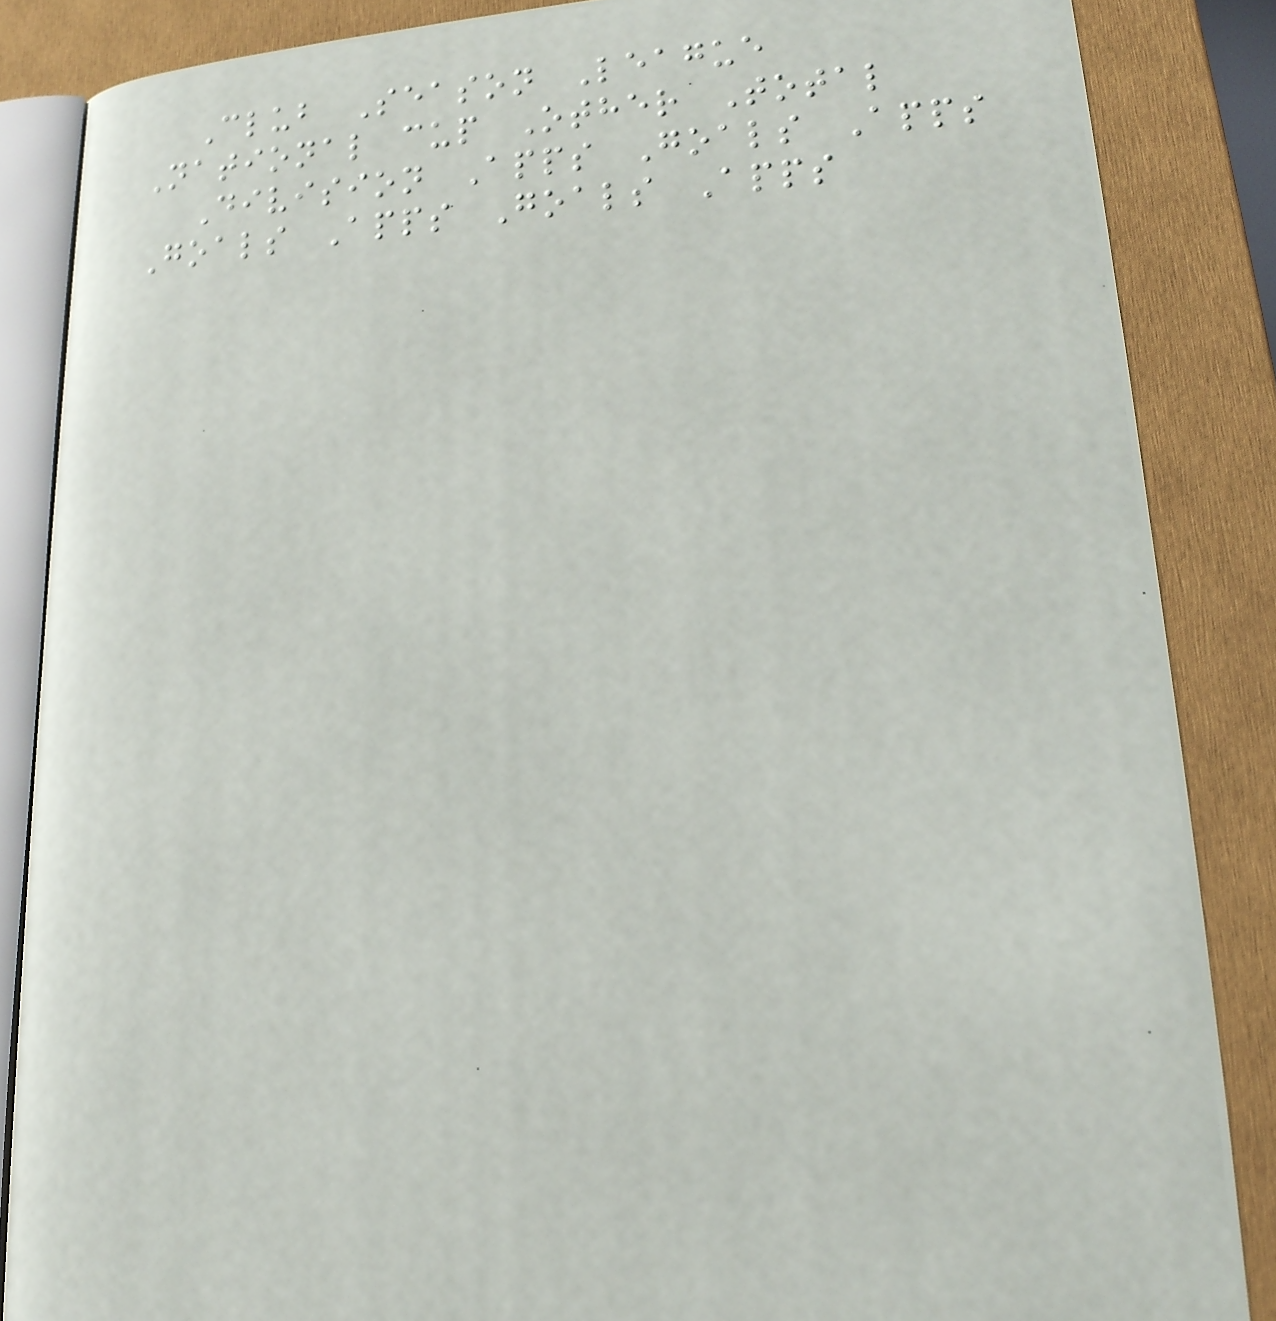Club Season League
National cup Other Total
Division Apps Goals Apps
Goals Apps Goals Apps
